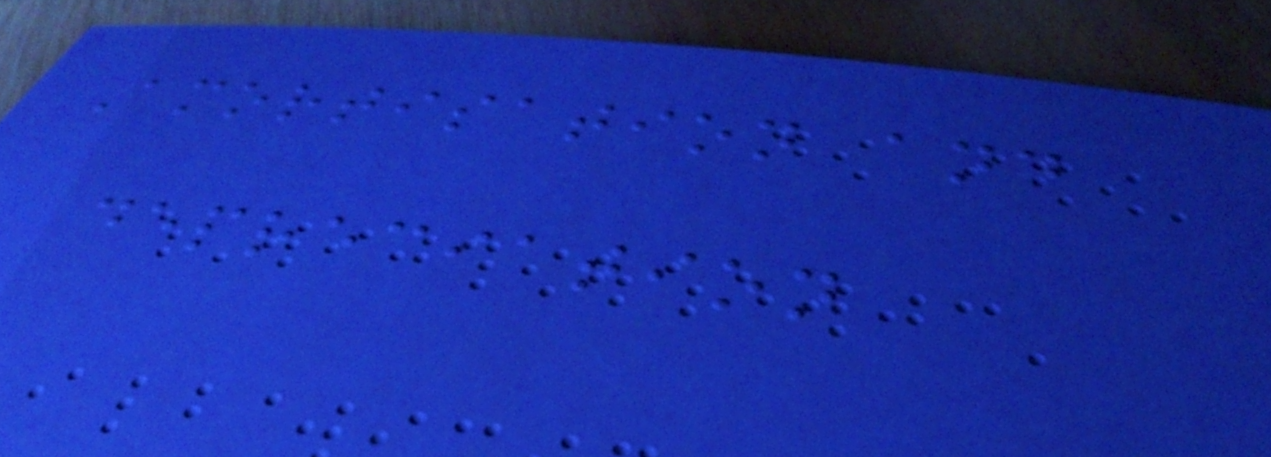Amortisation and
depreciation
